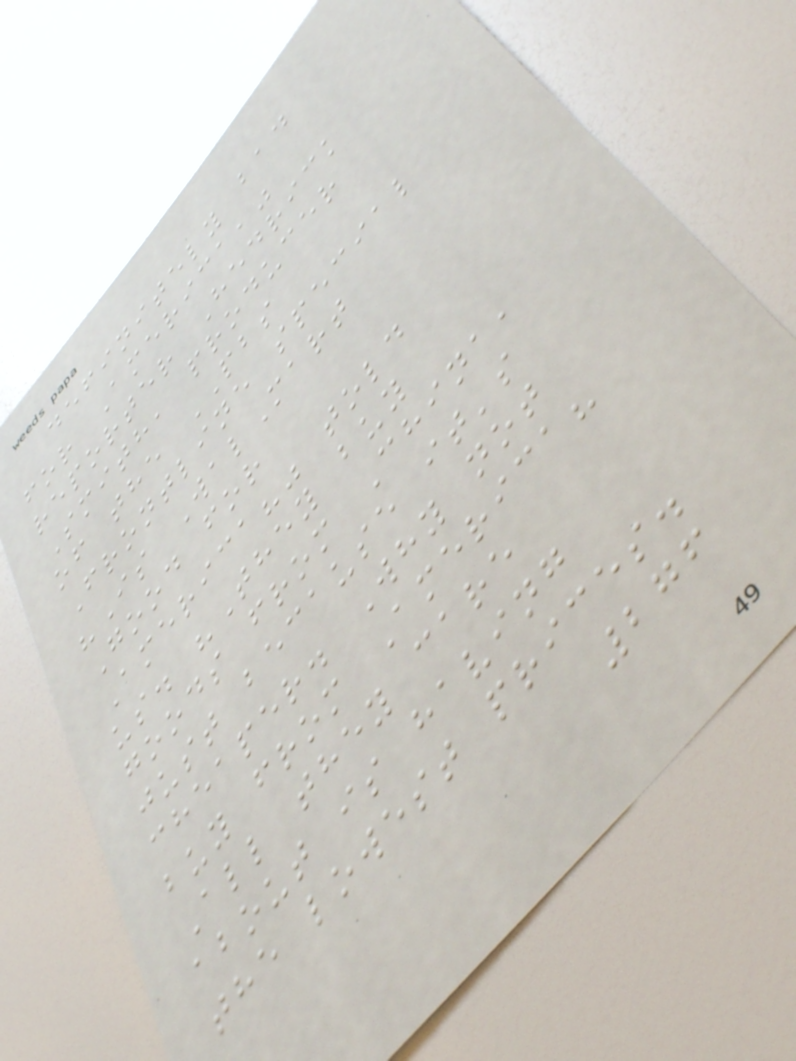definitely bad
for America,"
reporter Hedrick
Smith, producer
of the PBS
Frontline special
"Is WalMart
Good for
America?" told
us. "They buy
goods from China,
just because it's
cheaper. Why not
buy from America?
All they care
about is having
the lowest prices.
276
